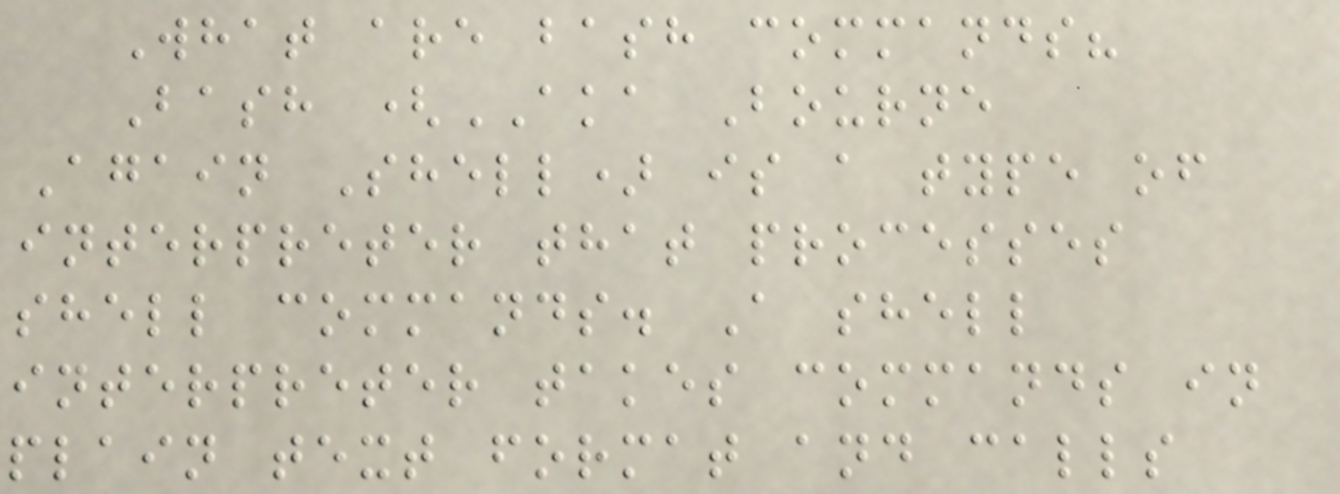What are bash commands?
Bash (AKA Bourne
Again Shell) is a type of
interpreter that processes
shell commands. A shell
interpreter takes commands in
plain text format and calls
